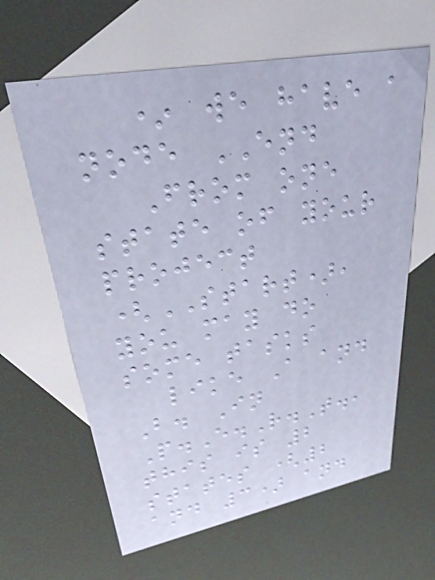* we have a
node END
From one
state of your
project
(START),
you may do
some tasks
like A and
B. In
P.E.R.T.,
this is 2
states (2
and 3) and
